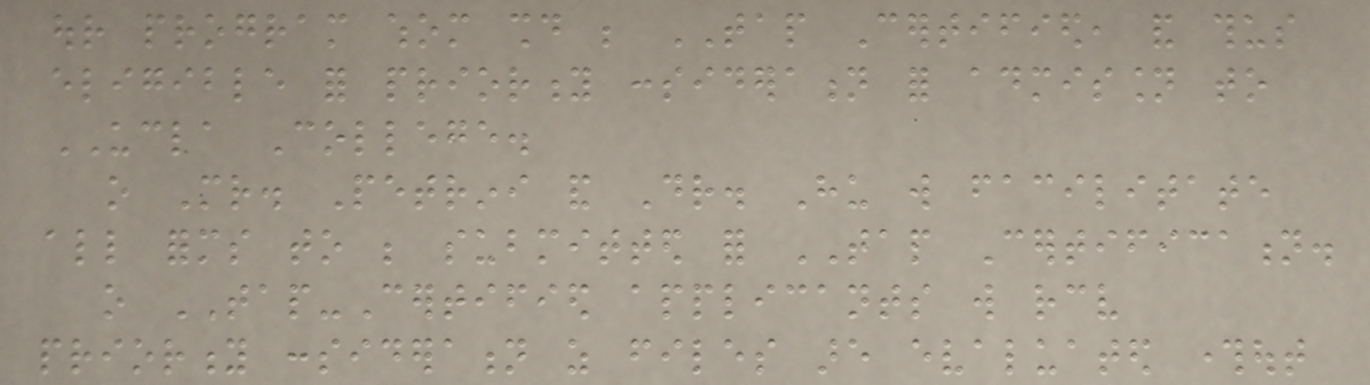our program whom should be TAP Certified, and thus
eligible for priority consideration for admission to
UCLA College.
o Mr. Petrini and Dr. Hu will facilitate
all forms to be submitted for TAP Certification.
o TAP-Certified applicants will receive
priority consideration as files are evaluated throughout
